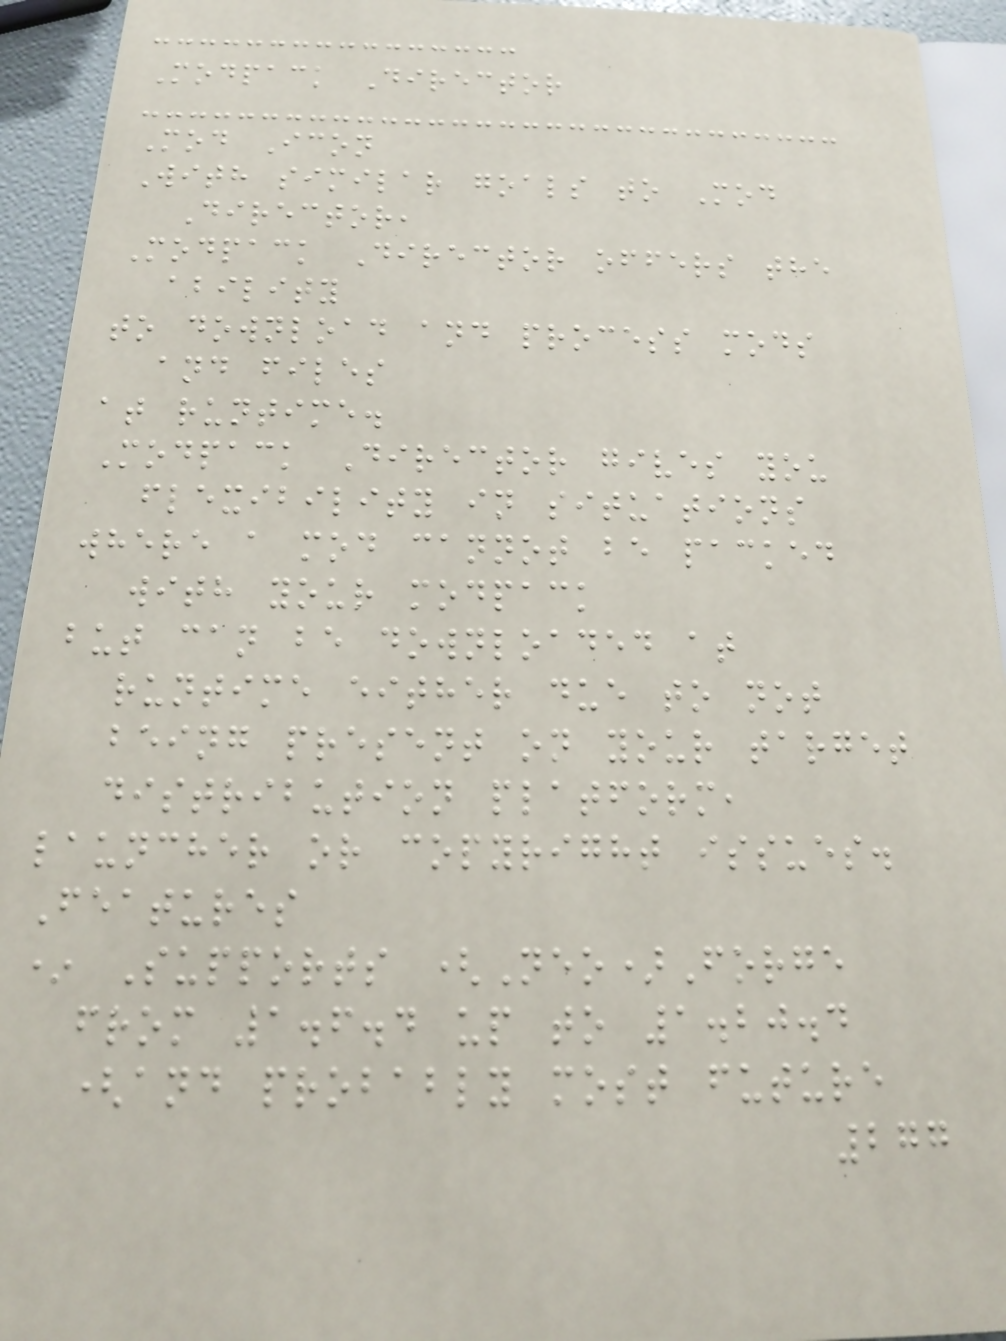Modpack Director
Mod Icon
With similar goals to Mod
Director,
Modpack Director offers the
ability
to download and process mods
and files
at runtime.
Modpack Director gives you
flexibility in situations
where a mod cannot be packed
with your modpack
but can be downloaded at
runtime either due to not
being present on your target
distribution platform,
launcher or copyright issues.
Features
* Supports (Neo)Forge
from 1.6.4 up to 1.20.4
(and probably most future
277
